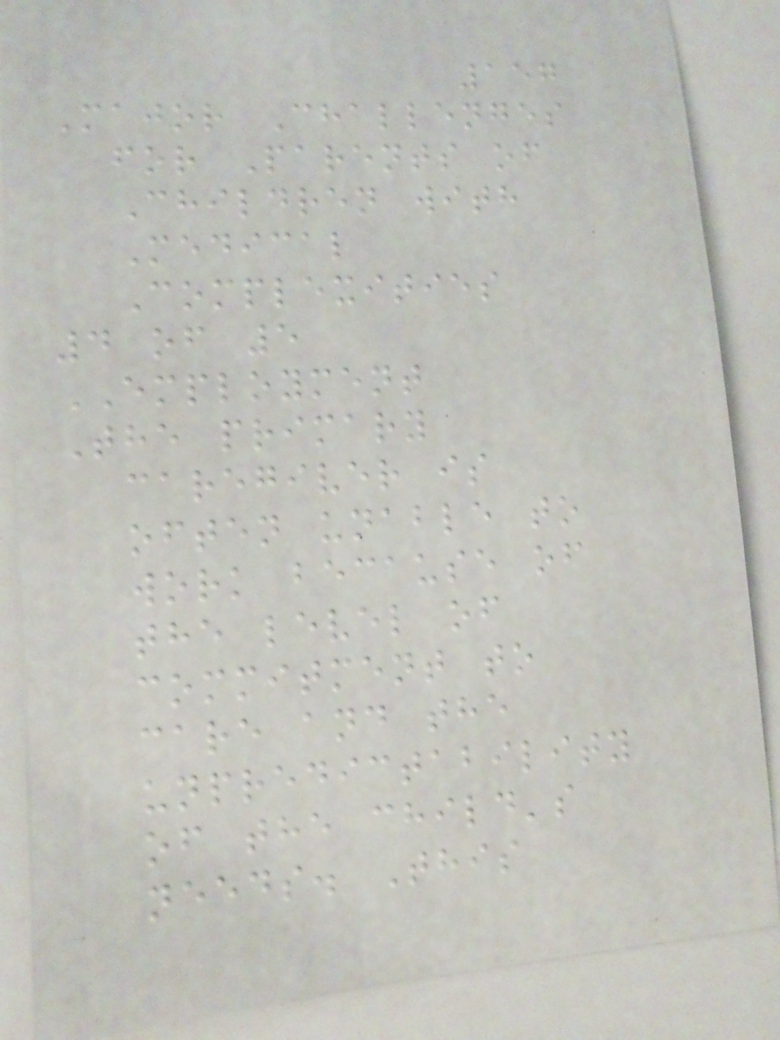157
Major Challenges
for Parents of
Children with
Medical
Complexities
4 of 5
EMPLOYMENT
The primary
caregiver is
often unable to
work because of
the level of
commitment to
care and the
unpredictability
of the child's
needs. This
